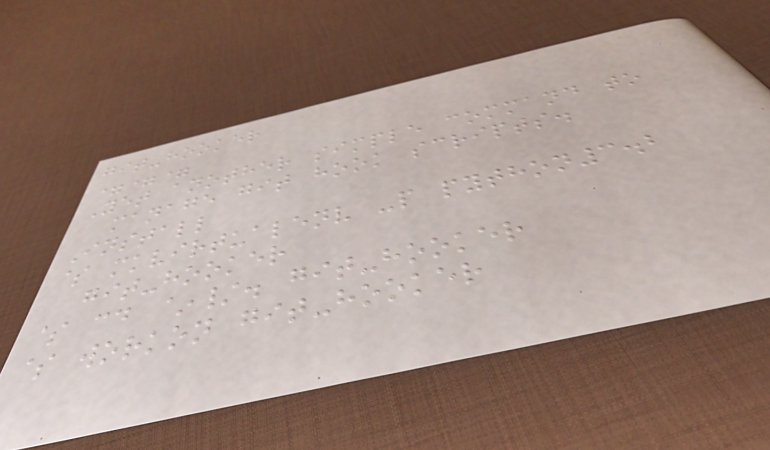git-hooker
===
Yet another simple command to
manage git hook scripts.
Install
$ mkvirtualenv -p python3.2
git-hooker
$ cd ~/. git-hooker
$ workon git-hooker
